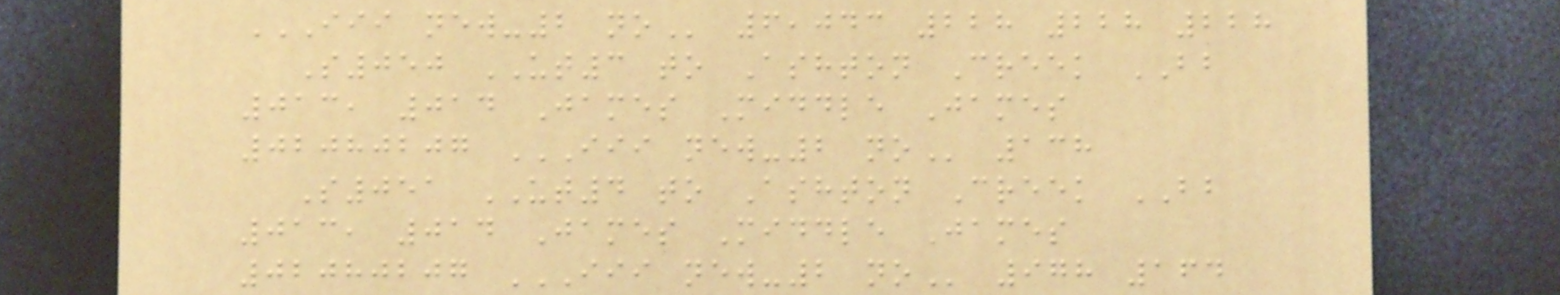III NEW-2 NO 6,043 228 228 228
S050 UT3 to Ashton Creek BB
013, 014 James Middle James
02080207 III NEW-2 NO 138
S051 UT4 to Ashton Creek BB
013, 014 James Middle James
02080207 III NEW-2 NO 978 164
